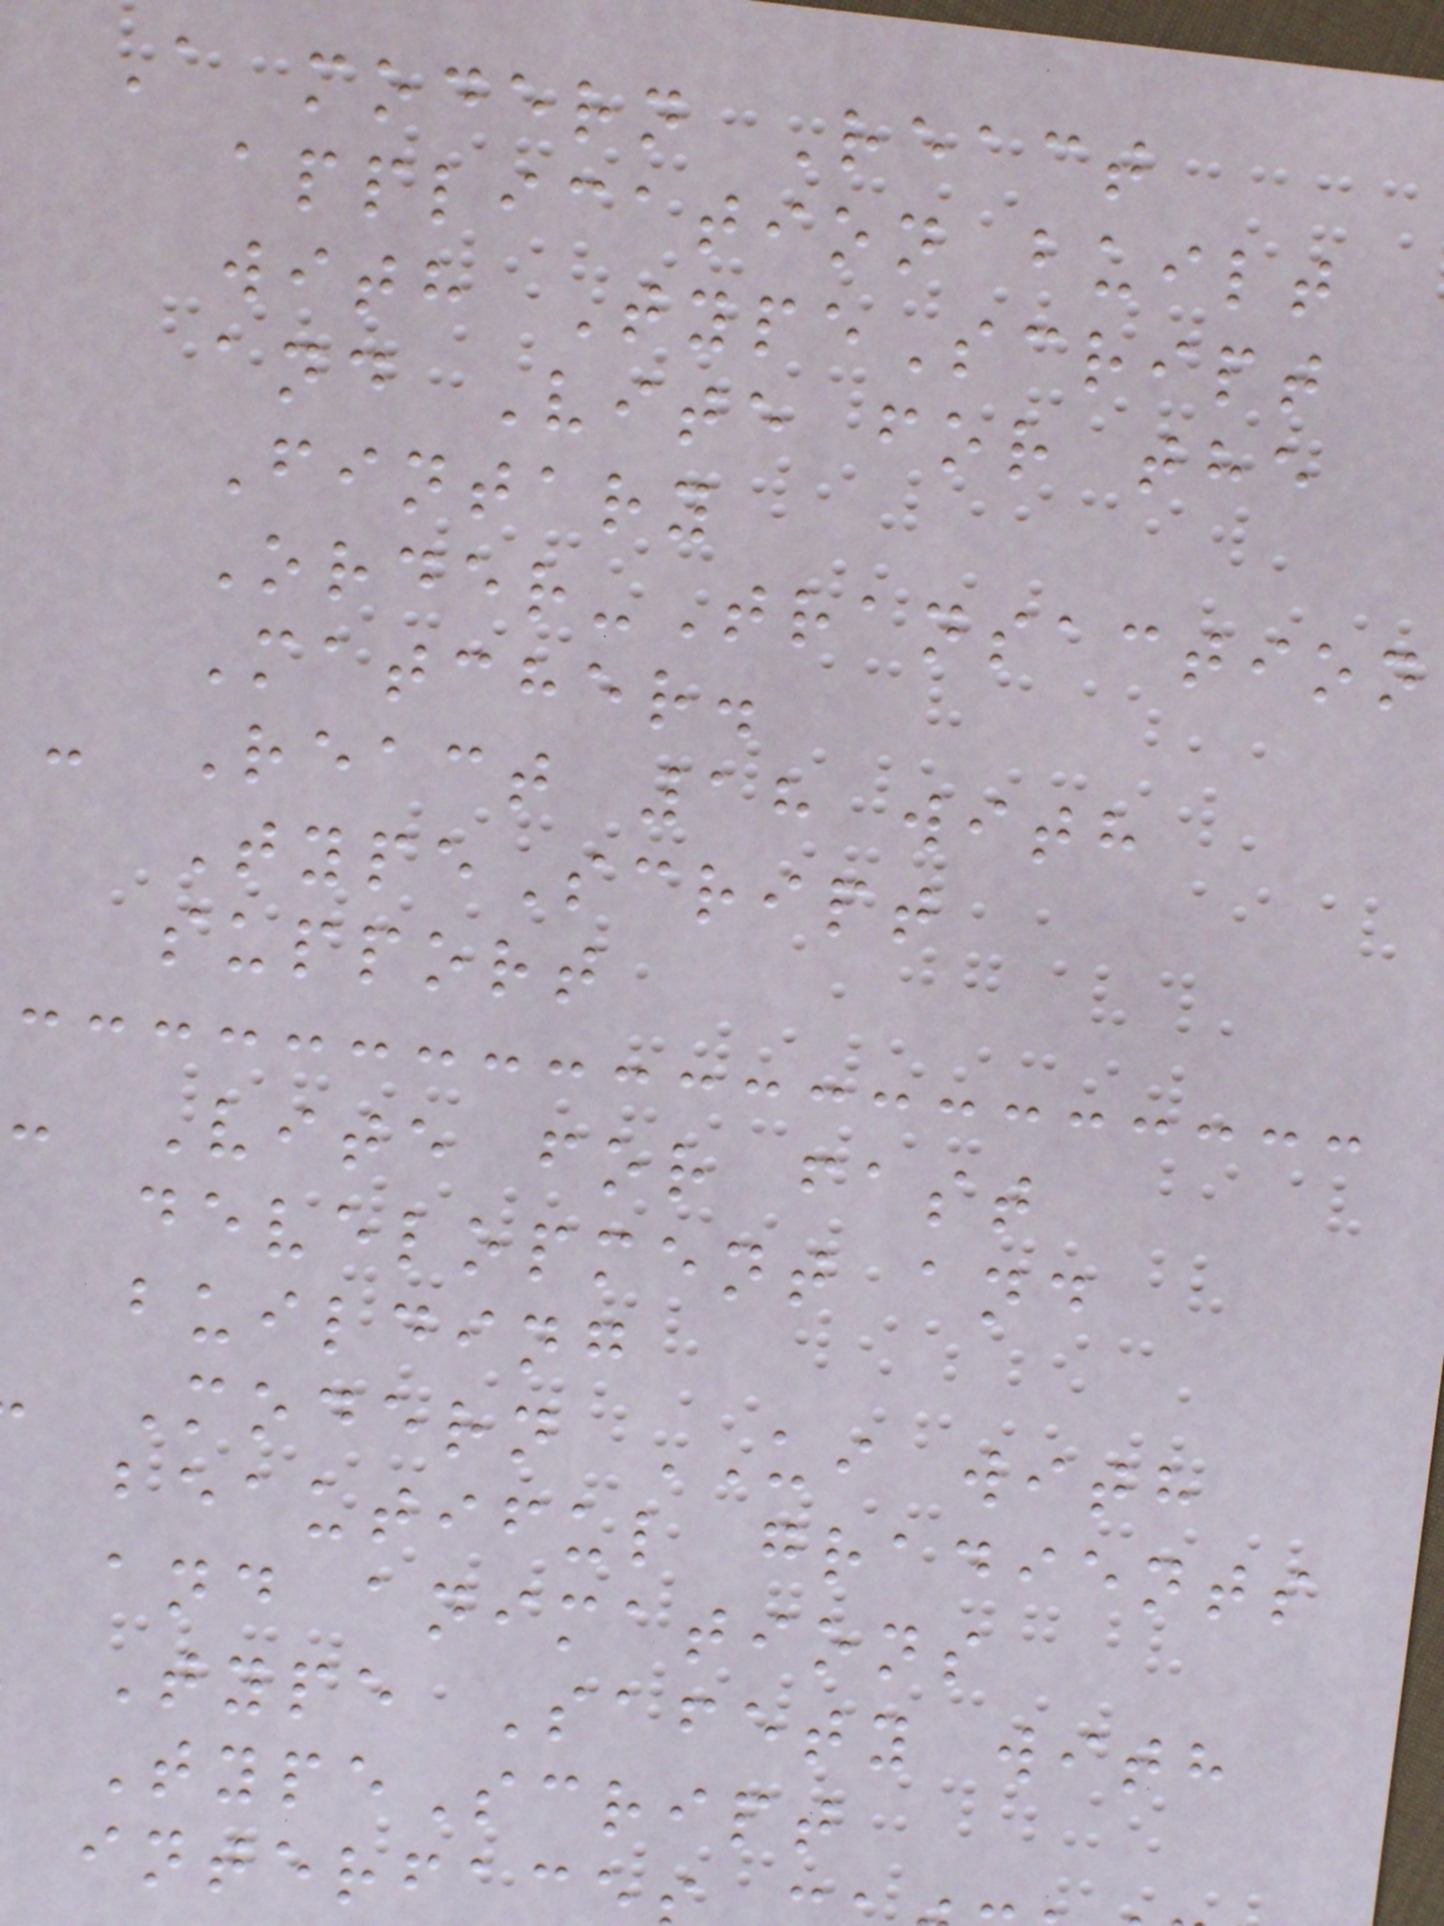A modern React
application built
with TypeScript
and Vite for the
Fintary
Order-Transaction
Matcher.
- React 18 with
TypeScript
support
- Vite for fast
development and
building
Modern UI with
beautiful gradients
and animations
Type Safety with
TypeScript
interfac
